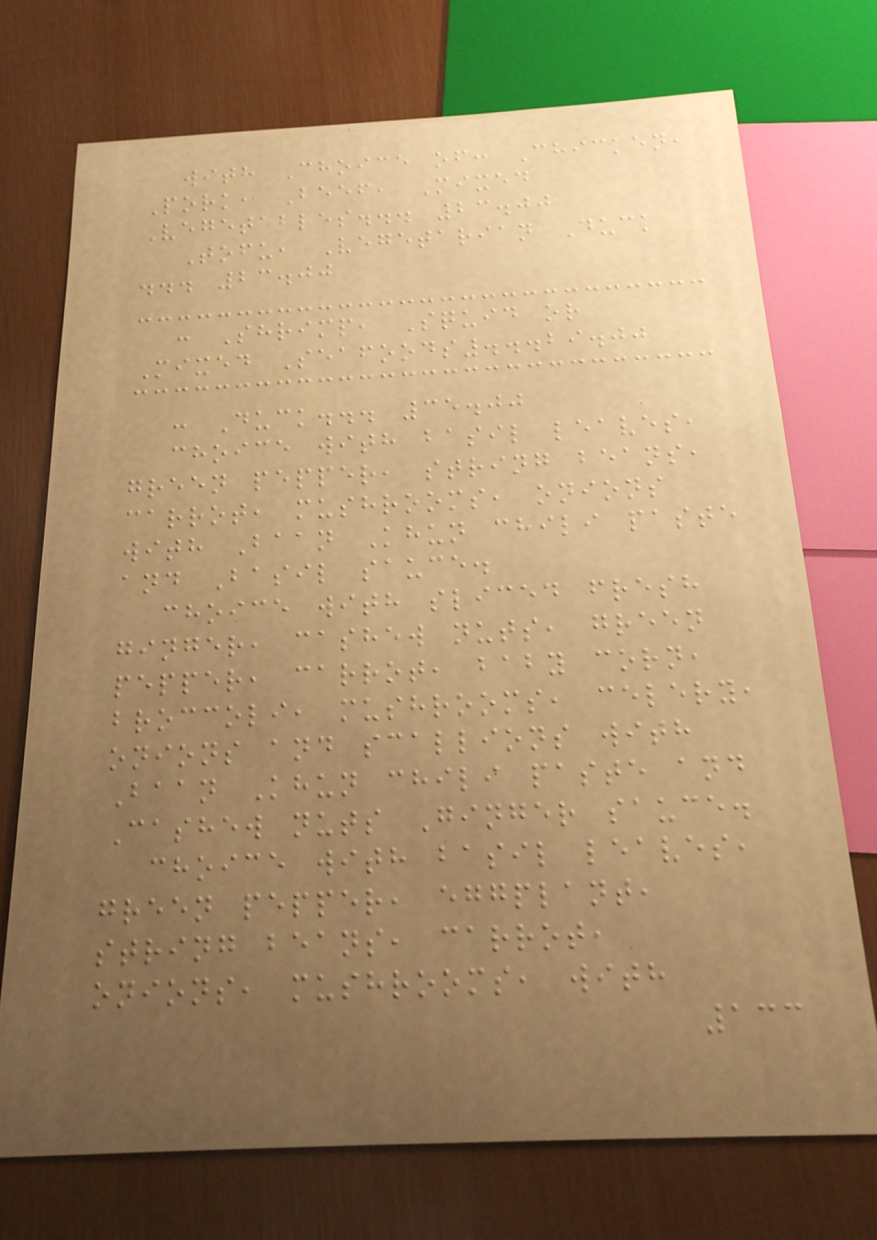with Choice of: Chicken,
Pork, Beef, Mixed
Vegetables... 23.00
Tofu, Vegetarian Duck
... 23.00
: Shrimp, Squid or
Mixed Seafoods...29.00
: Duck... 35.00
choice with basil leaves,
green pepper, string beans,
carrot, mushrooms, onions
with Baan Khun chili paste
and Basil sauce.
choice with sliced fresh
ginger, cashew nuts, green
pepper, carrot, baby corn,
broccoli, mushrooms, celery,
onions and scallions with
Baan Khun chili paste and
Cashew nuts Ginger sauce.
choice with basil leaves,
green pepper, eggplant,
string beans, carrot,
onions, mushrooms, with
133
